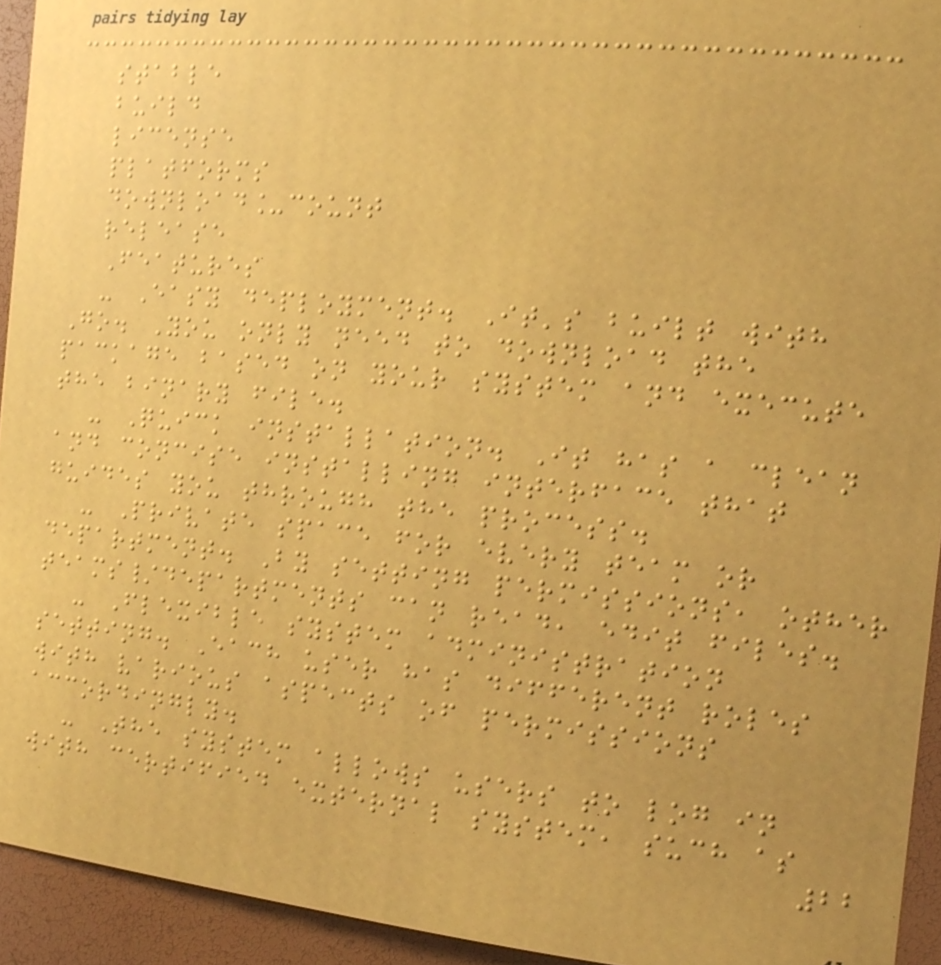stable
build
license
platforms
download_count
release
Features
- Easy deployment. It's built with
Go. You only need to download the
package based on your system and execute
the binary file.
- Quick installation. It has a clean
and concise installing interface that
guides you through the process.
- Private space for every team or
department. By setting permissions, other
teams/departments can read, edit files.
- Flexible system administration
setting. Each user has different roles
with various aspects of permissions
accordingly.
- The system allows users to log in
with certified external system, such as
22
